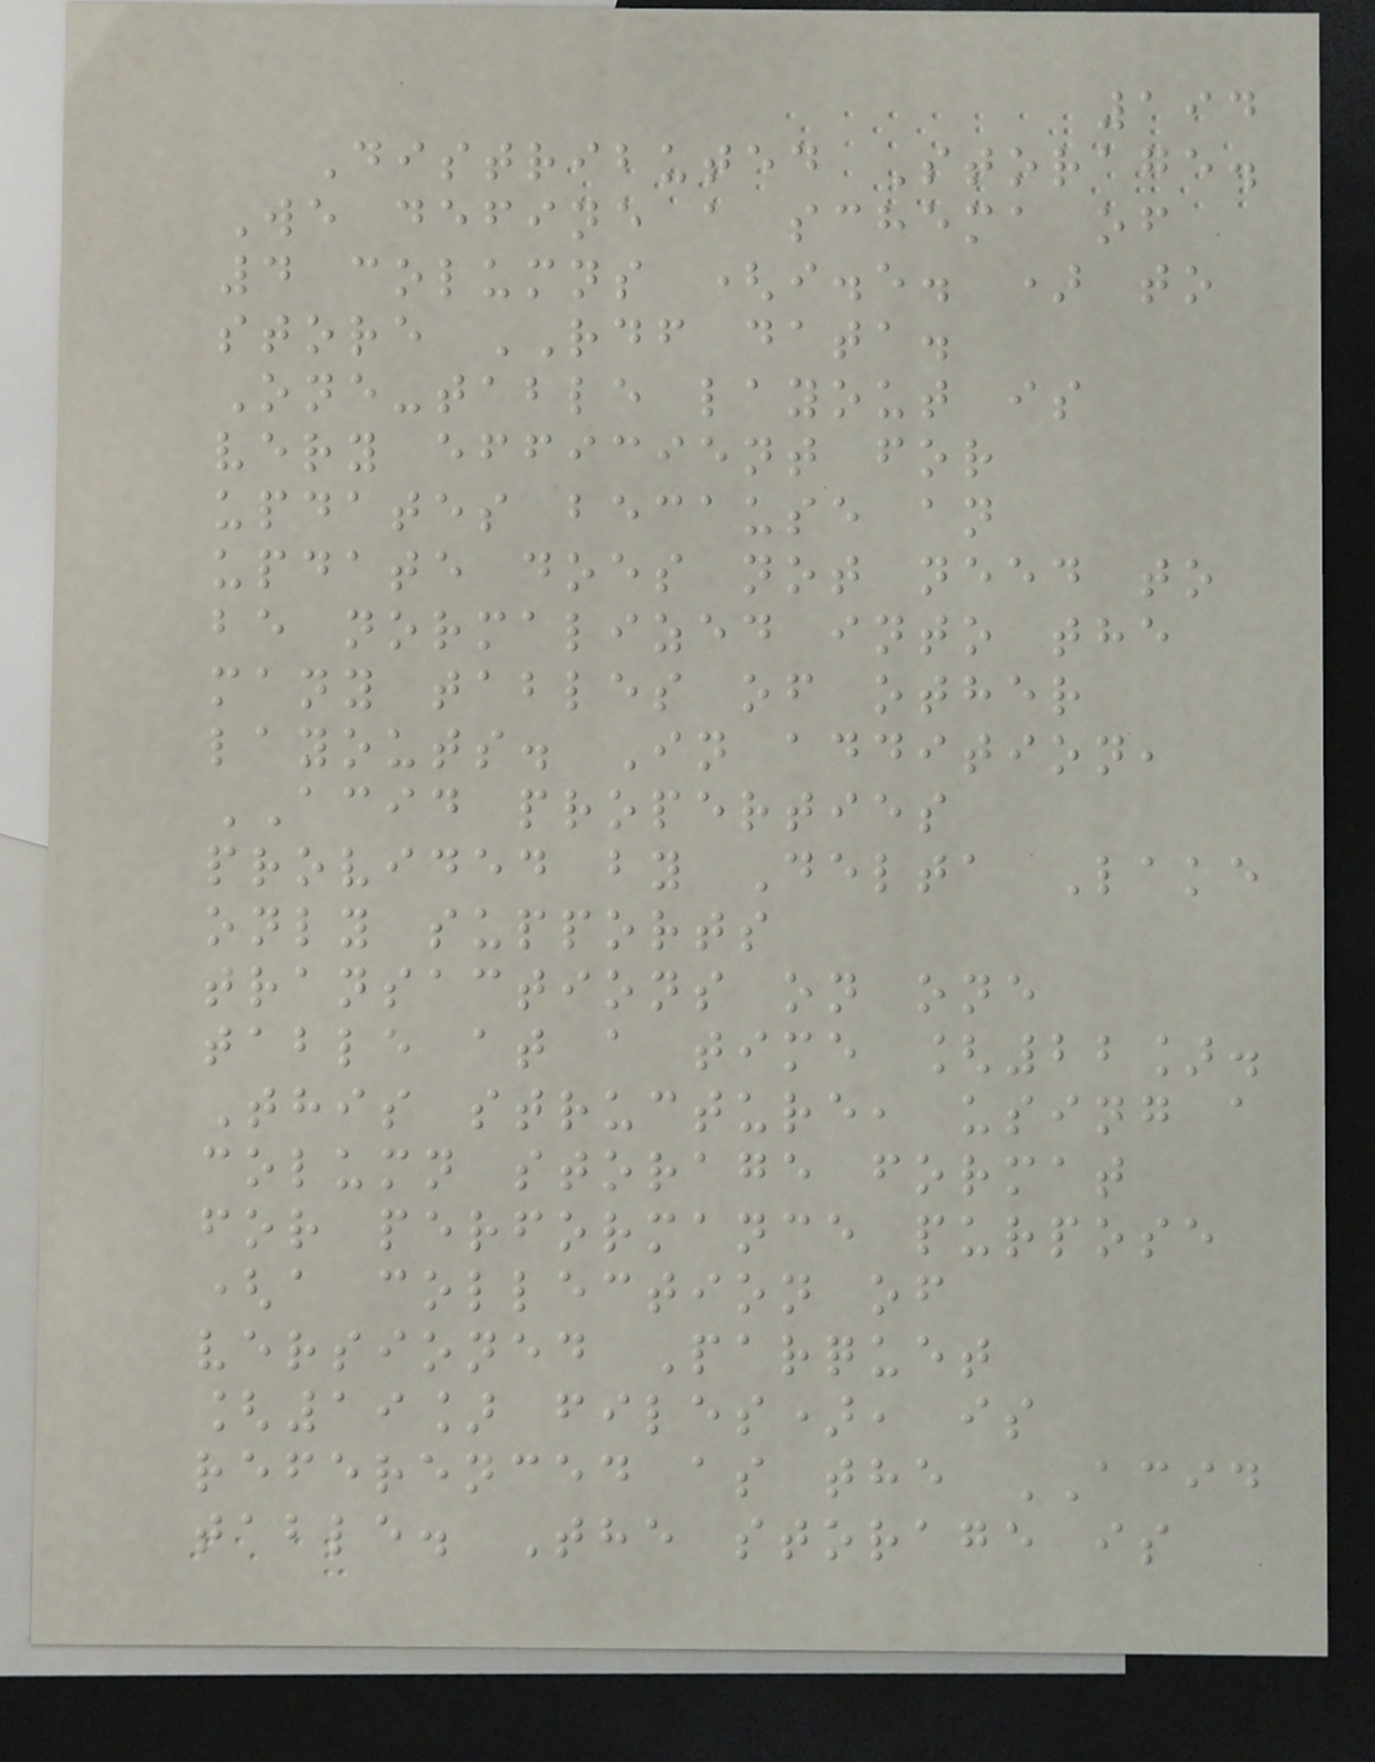194
Distributed Storage.
We define a schema of
4 columns (i.e. ) to
store RDF data.
One-table layout is
very efficient for
updates because an
update does not need to
be normalized into the
many tables of other
layouts. In addition,
ACID properties
provided by Delta Lake
only supports
transactions on one
table at a time [22].
This structure, using a
column storage format
for performance purpose
(a collection of
versioned Parquet
[19] files), is
referenced as the ACID
table. The storage is
